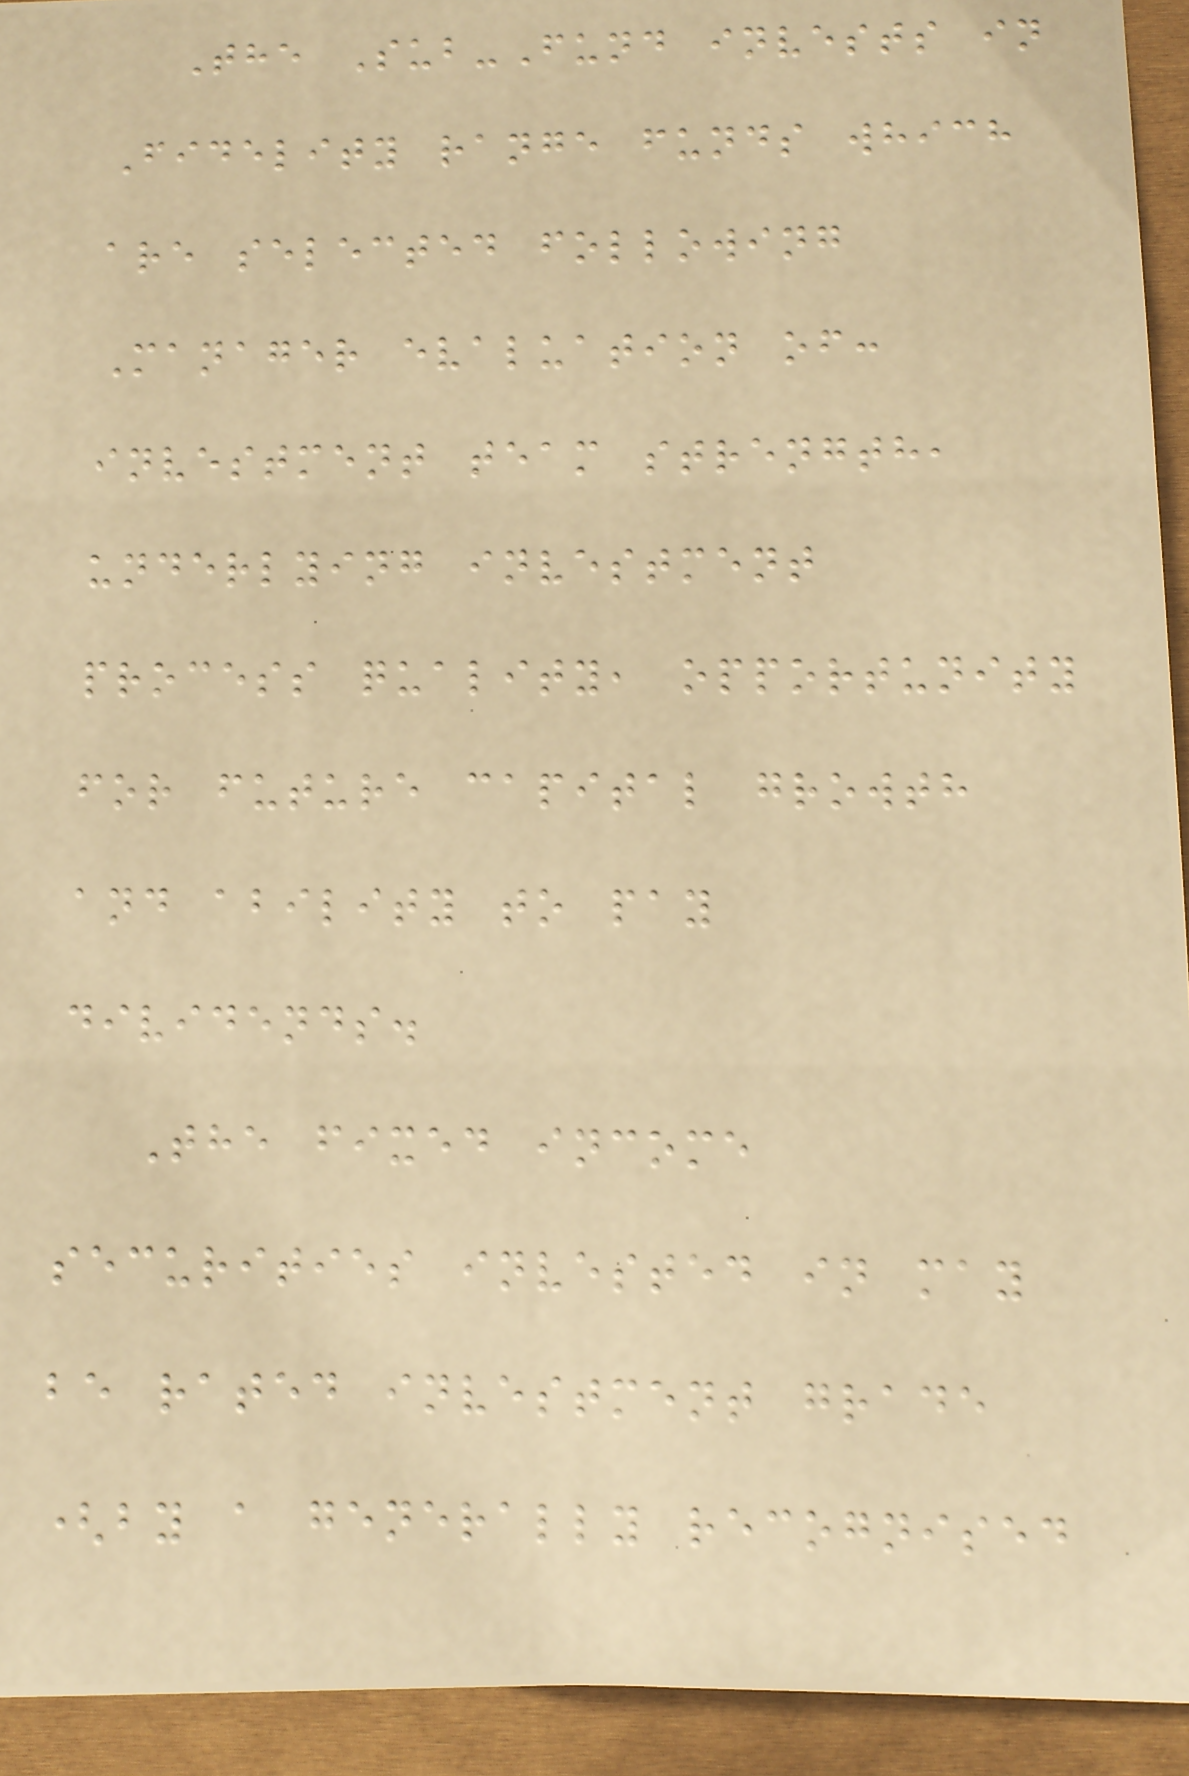The Sub-Fund invests in
Fidelity range funds which
are selected following
Manager evaluation of:
investment team strength,
underlying investment
process quality, opportunity
for future capital growth
and ability to pay
dividends.
The fixed income
securities invested in may
be rated investment grade
(by a generally recognised
